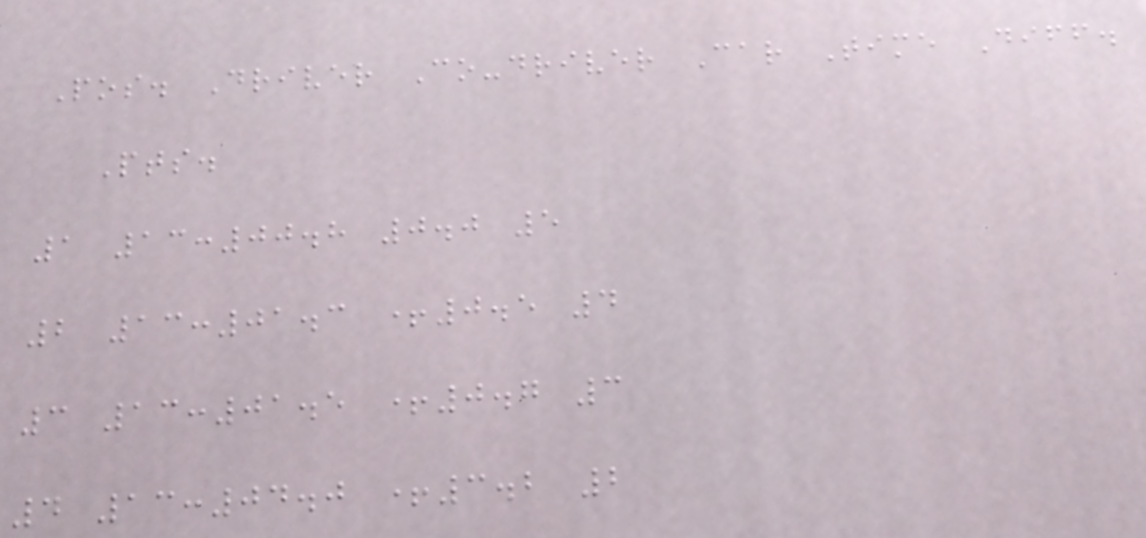Pos. Driver Co-driver Car Time Diff.
Pts.
1 13:00.8 0.0 5
2 13:01.3 +0.5 4
3 13:01.5 +0.7 3
4 13:04.0 +3.2 2
